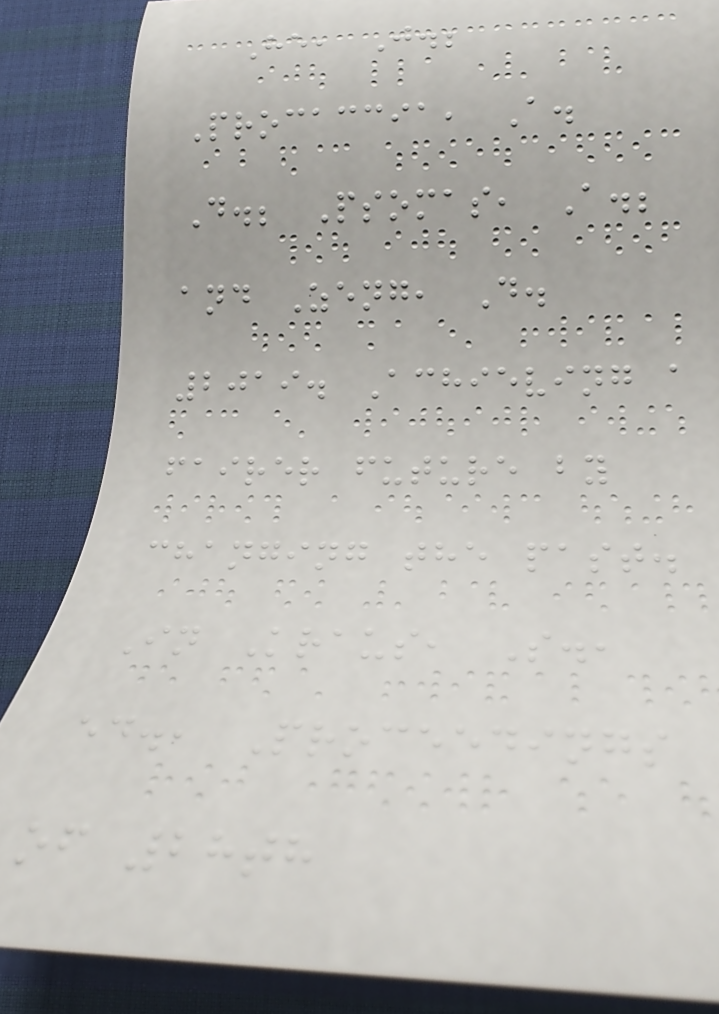He, J.;
Procaccia, A.
D.; Psomas, A.;
and Zeng, D.
2019. Achieving a
fairer future by
changing the past.
In Kraus, S.,
ed., Proceedings
of 28th
